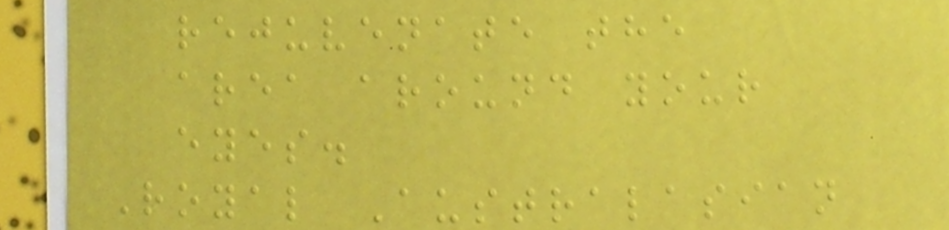rejuvenate the
area around your
eyes.
Royal Australasian
